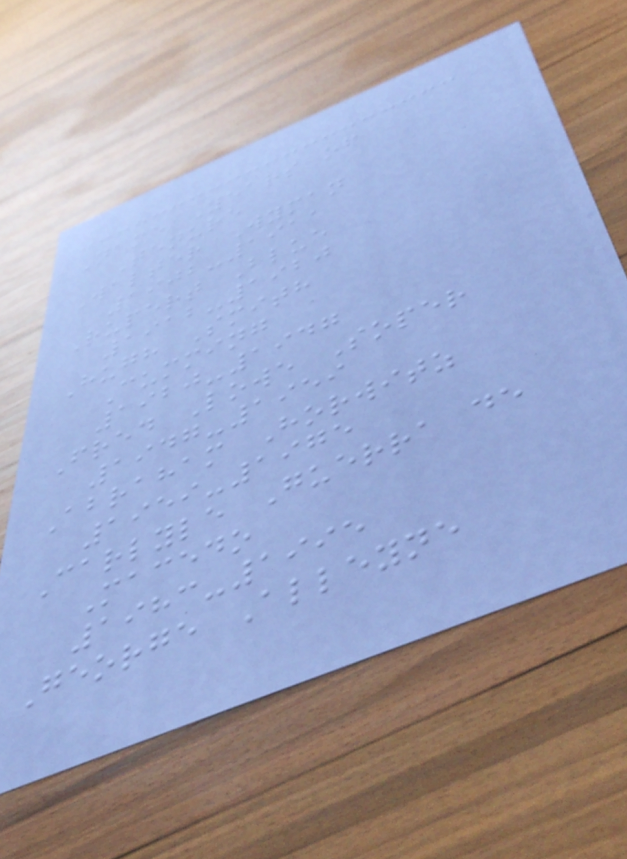Name Years of
Tenure
Walter Wyman
1902-1911
Rupert Blue
1912-1920
Hugh Smith
Cumming
1920-1947
Fred Lowe Soper
1947-1959
Abraham Horwitz
1959-1975
Carlyle Guerra de
Macedo
1983-1995
George Alleyne
